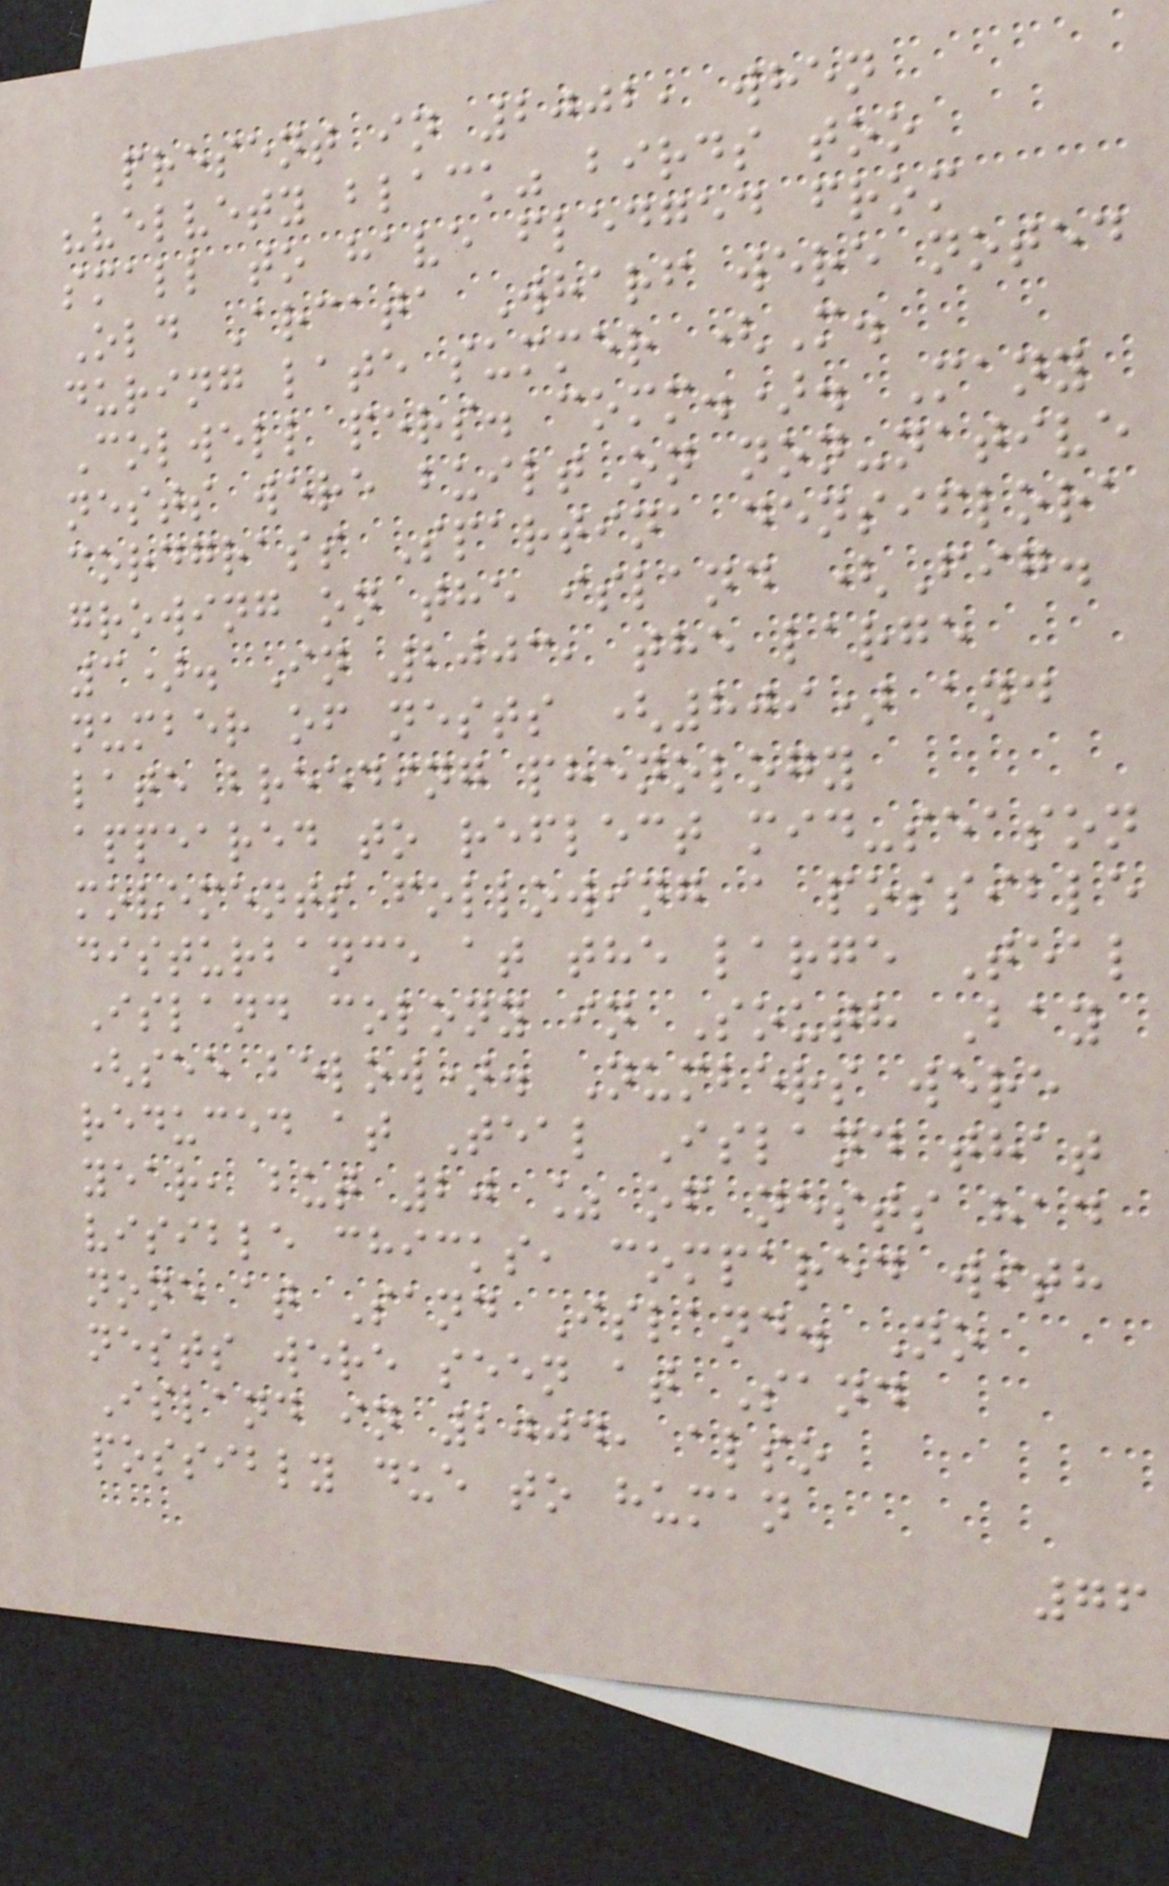present in 2002, when
"velvety black" birds too
small to have fledged from
Old Arcata Wharf were noted
during late summer (M.
Colwell pers. comm.). Many
nests were built on non-native
cordgrass Spartina densiflora
growing on the island (Fig.
3). In 2003, the large
number of nests (809) and
late breeding phenology
appeared to reflect mid-season
movements following a possible
disturbance at the large Teal
Island colony in South Bay
(see below). Numbers were
reduced at Teal Island that
year, but 20 % of nests had
visible chicks, compared with
none at Sand Island. No
nests were seen at Sand
Island in 2004, also
possibly due to human
76
